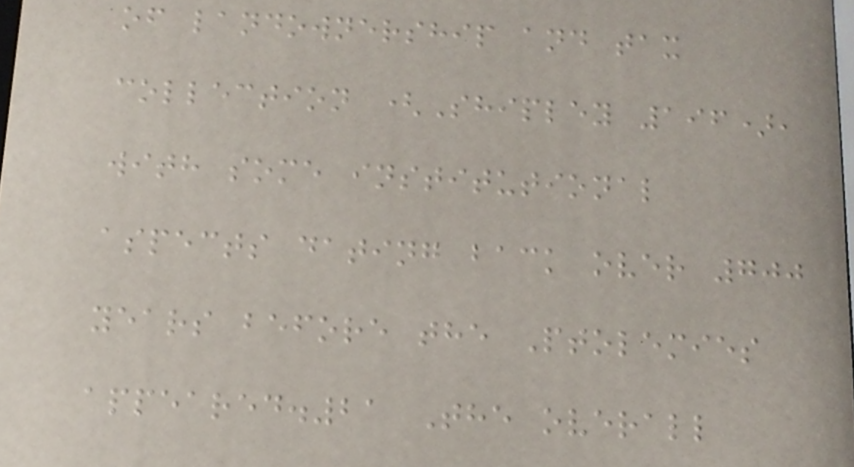of landownership and tax
collection (Shipley 196),
with some institutional
aspects dating back over 700
years before the Ptolemies
appeared.21 The overall
